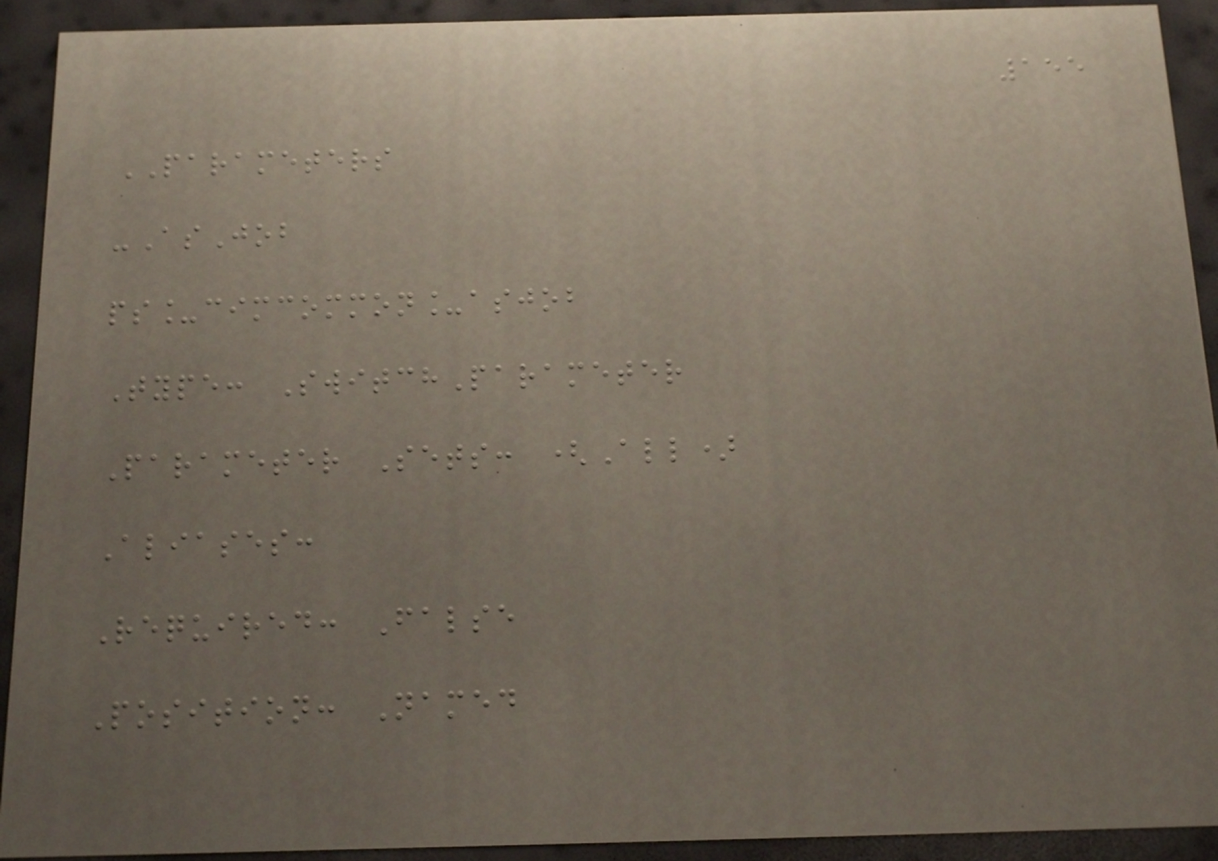155
PARAMETERS
-AsJob
ps_cimcommon_asjob
Type: SwitchParameter
Parameter Sets: (All)
Aliases:
Required: False
Position: Named
